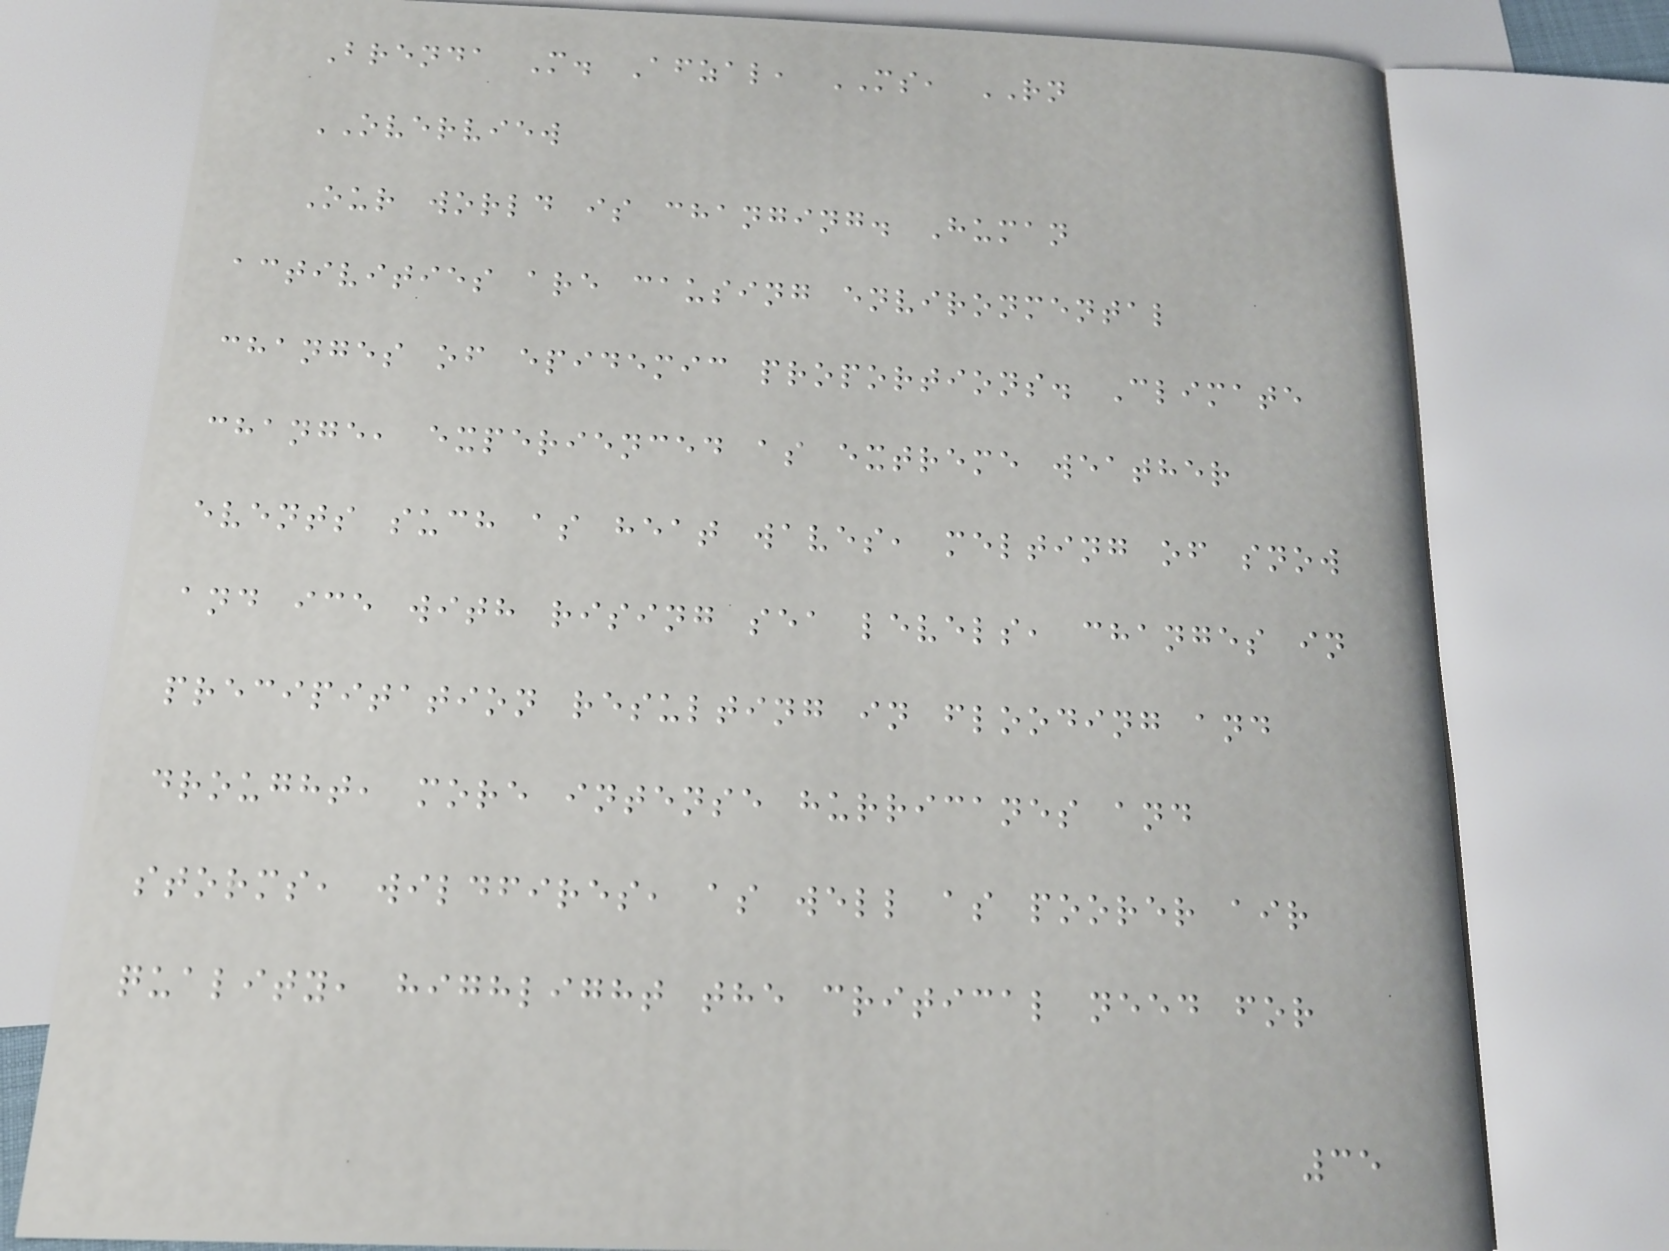Brenda M. Afzal, MS, RN
OVERVIEW
Our world is changing. Human
activities are causing environmental
changes of epidemic proportions. Climate
change, experienced as extreme weather
events such as heat waves, melting of snow
and ice with rising sea levels, changes in
precipitation resulting in flooding and
drought, more intense hurricanes and
storms, wildfires, as well as poorer air
quality, highlight the critical need for
35
